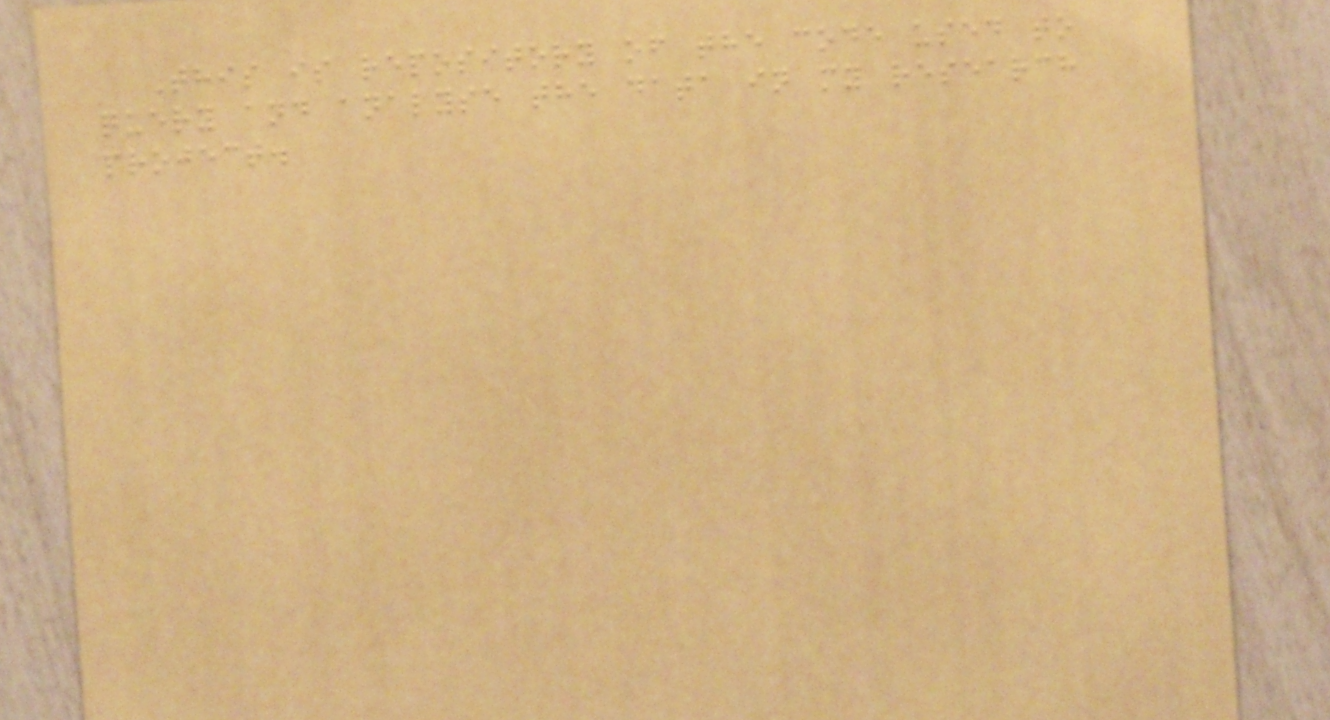This is repository of the code used to
query and analyse the data in my research
project.
